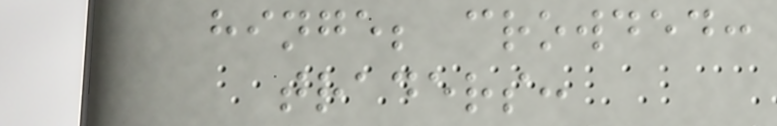hinge; crowded:
traders:
